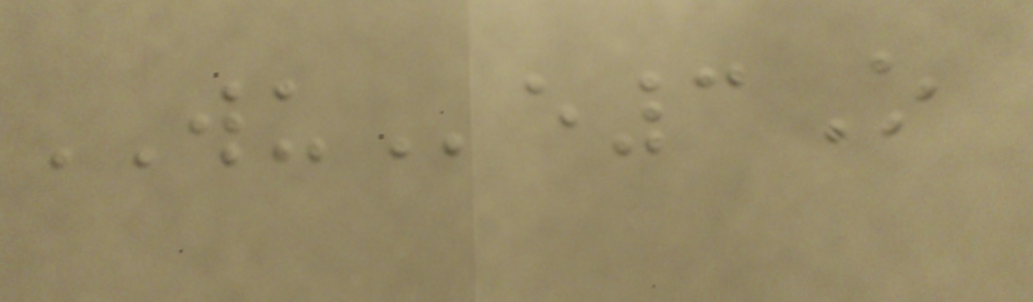WUe3O
